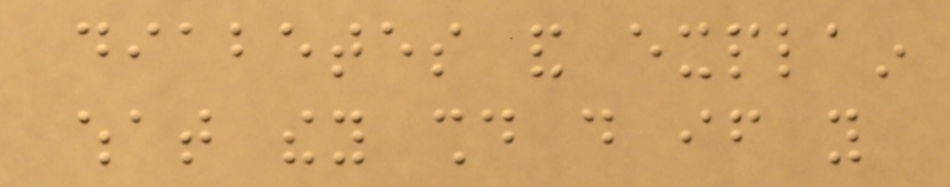diabetes and explain
what they should do if you
